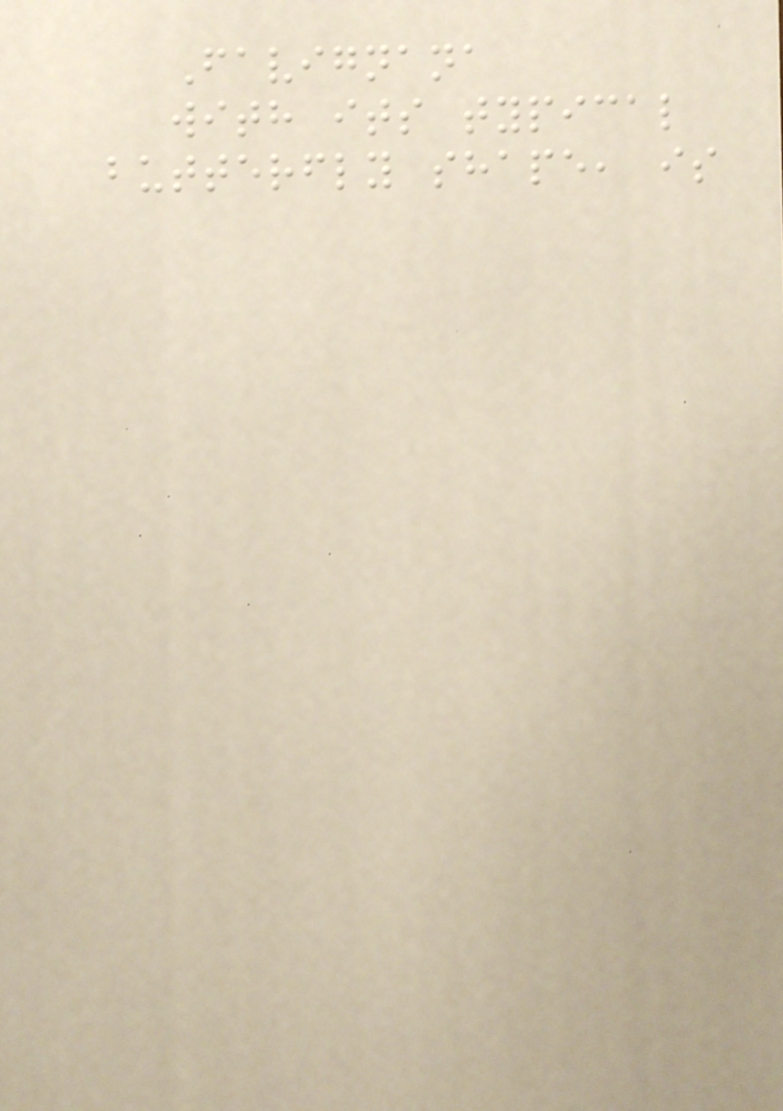Favignana
with its typical
butterfly shape, is
